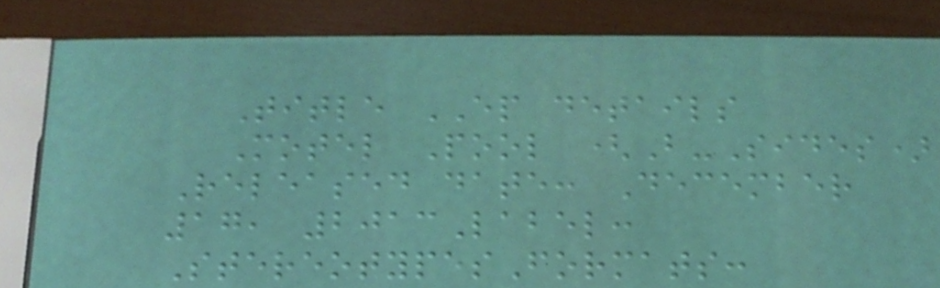Title EP details
Motel Pool (B-Sides)
Released date: December
17, 2013Label:
StereotypesFormats:
